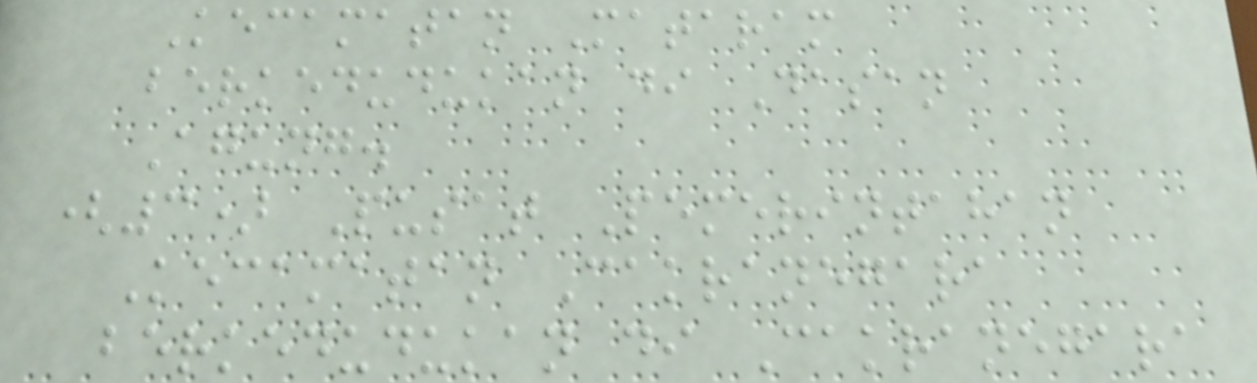Kecamatan Mataram
berkedudukan di Dasan
Agung.
(3) Pusat Pemerintahan
Kecamatan Cakranegara
berkedudukan di Cakranegara
